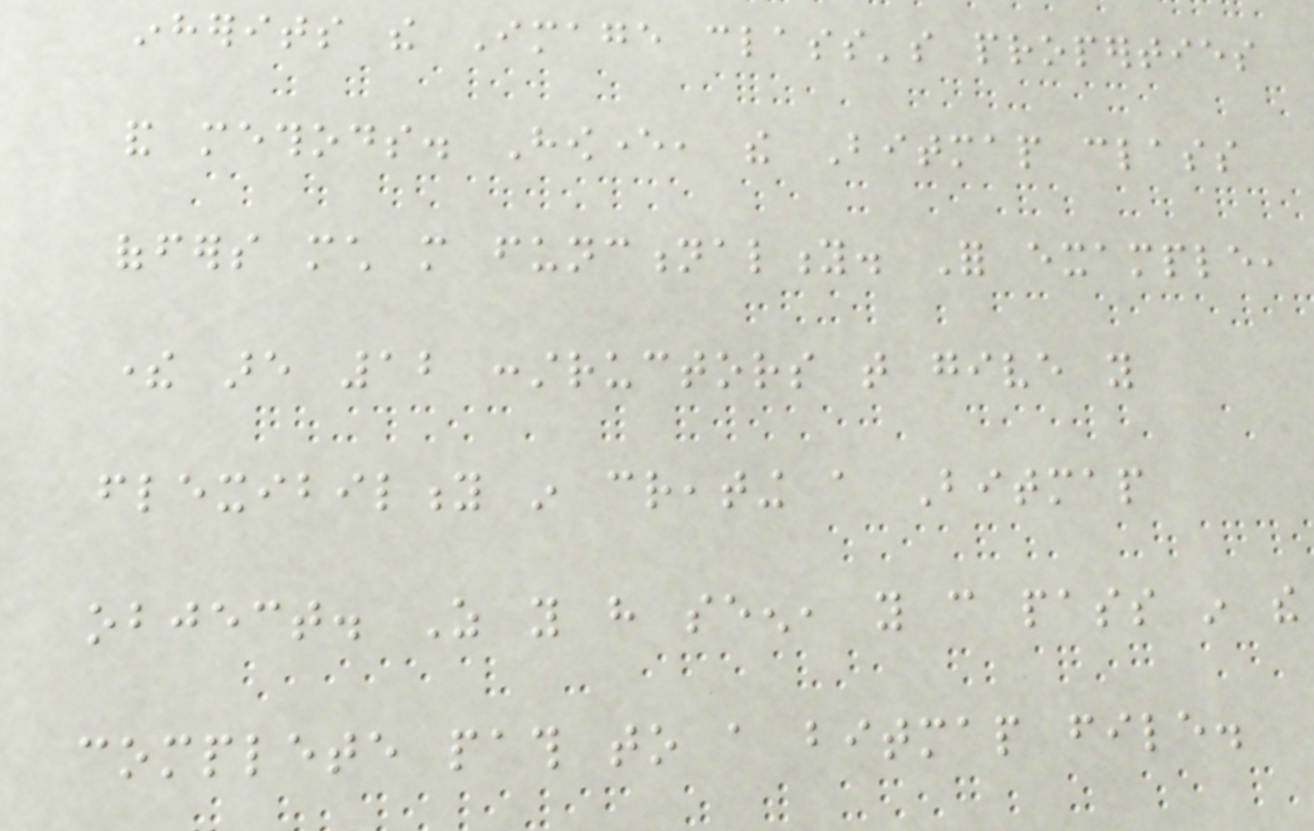inherits the Image class's properties
and methods. However, the Bitmap class
offers much more functionality. For example,
there are 12 constructors that give you
flexibility in creating a Bitmap
object. As you have seen, you can pass in the
complete path to a bitmap file.
